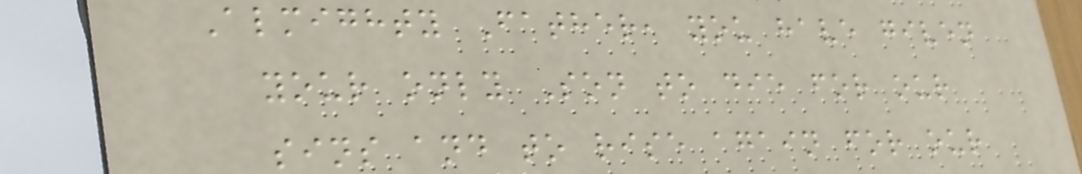Almighty Father, you have given
your only Son to die for our
sins and to rise again for our
